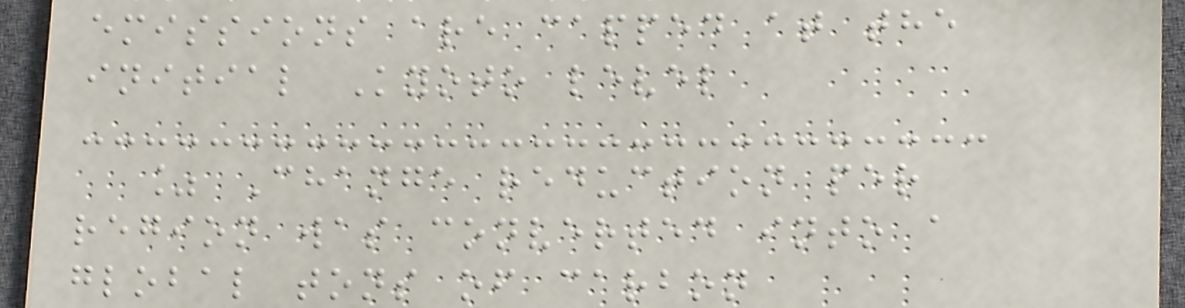emissions are capped at the
initial Kyoto level
% Change reduction per
region was converted into a
global tons of carbon
